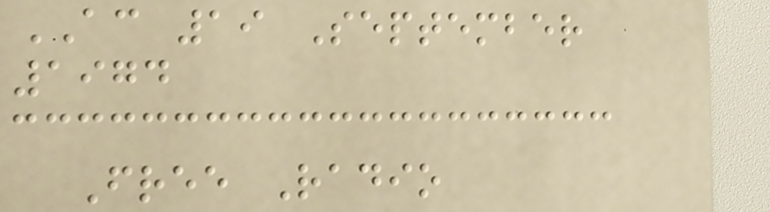AC 19 September
1974
Free Radio
